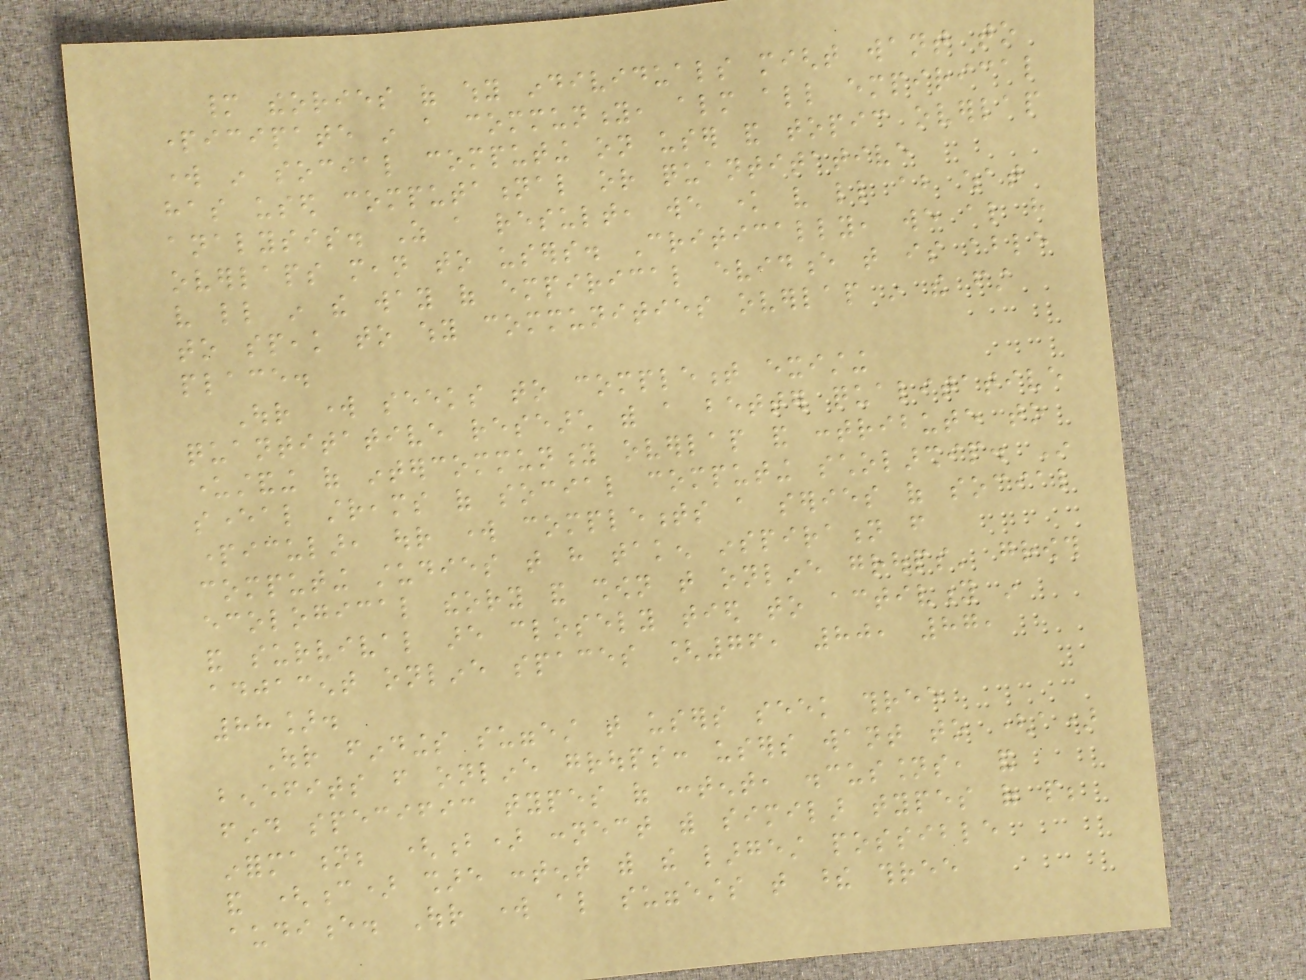many theories of why individuals might want to
participate in a community, almost all empirical
work in social computing on user and topic overlap
has used computational or quantitative
analysis. As a result, we know very little about what
overlaps mean to users. Critically, we also have
very little in the way of empirical evidence that is able
to speak to why communities overlap in the first
place.
Our work seeks to complement existing
quantitative research with a better qualitative
understanding of intercommunity overlap and contribute to
several streams of social computing scholarship. In
particular, our work complements a series of social
computing studies that have taken inspiration from
ecological theory and shown that online groups' growth
and survival are closely tied to activity in
adjacent online spaces [76, 80, 87,
88].
Our findings suggest that users seek three
benefits from online groups: users want to (a)
find specific types of content, discussions, and
information; (b) connect with similar types of people;
and (c) share content with the largest possible
audience. Our work also suggests that these three
